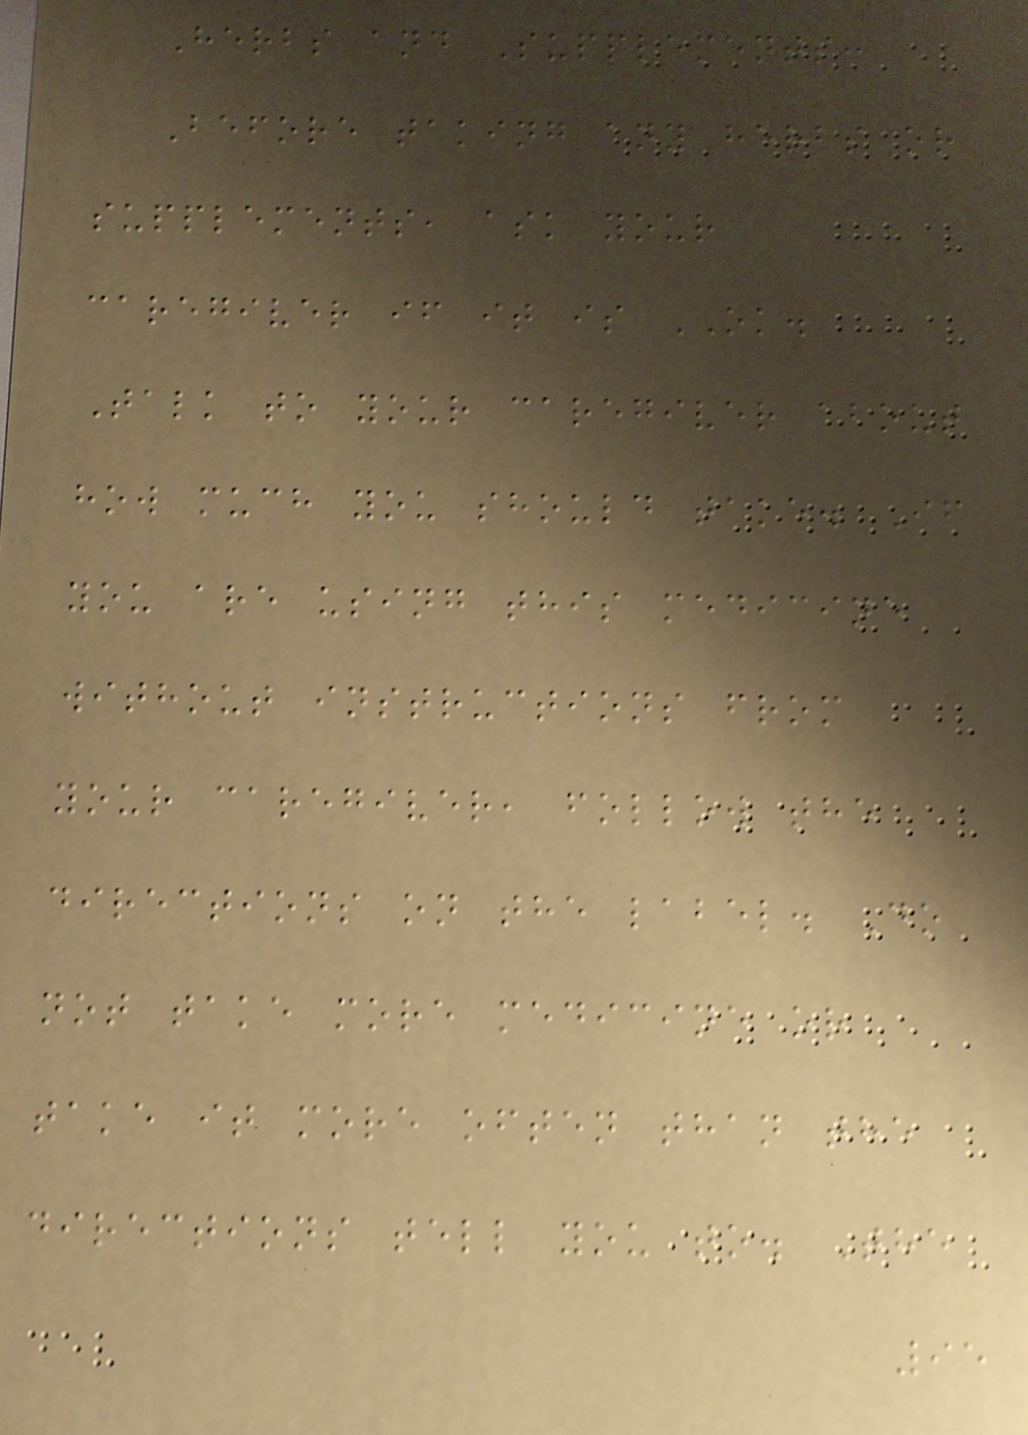Herbs and Supplements:
Before taking any herbs or
supplements, ask your
caregiver if it is OK.
Talk to your caregiver about
how much you should take. If
you are using this medicine
without instructions from
your caregiver, follow the
directions on the label. Do
not take more medicine or
take it more often than the
directions tell you to. The
95
